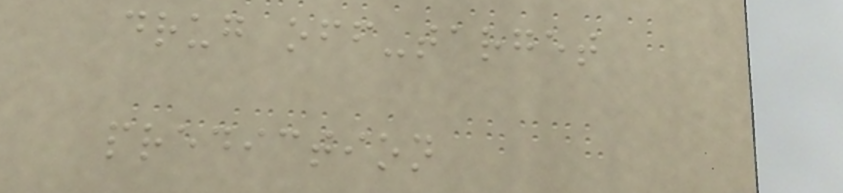drug off-target
prediction
